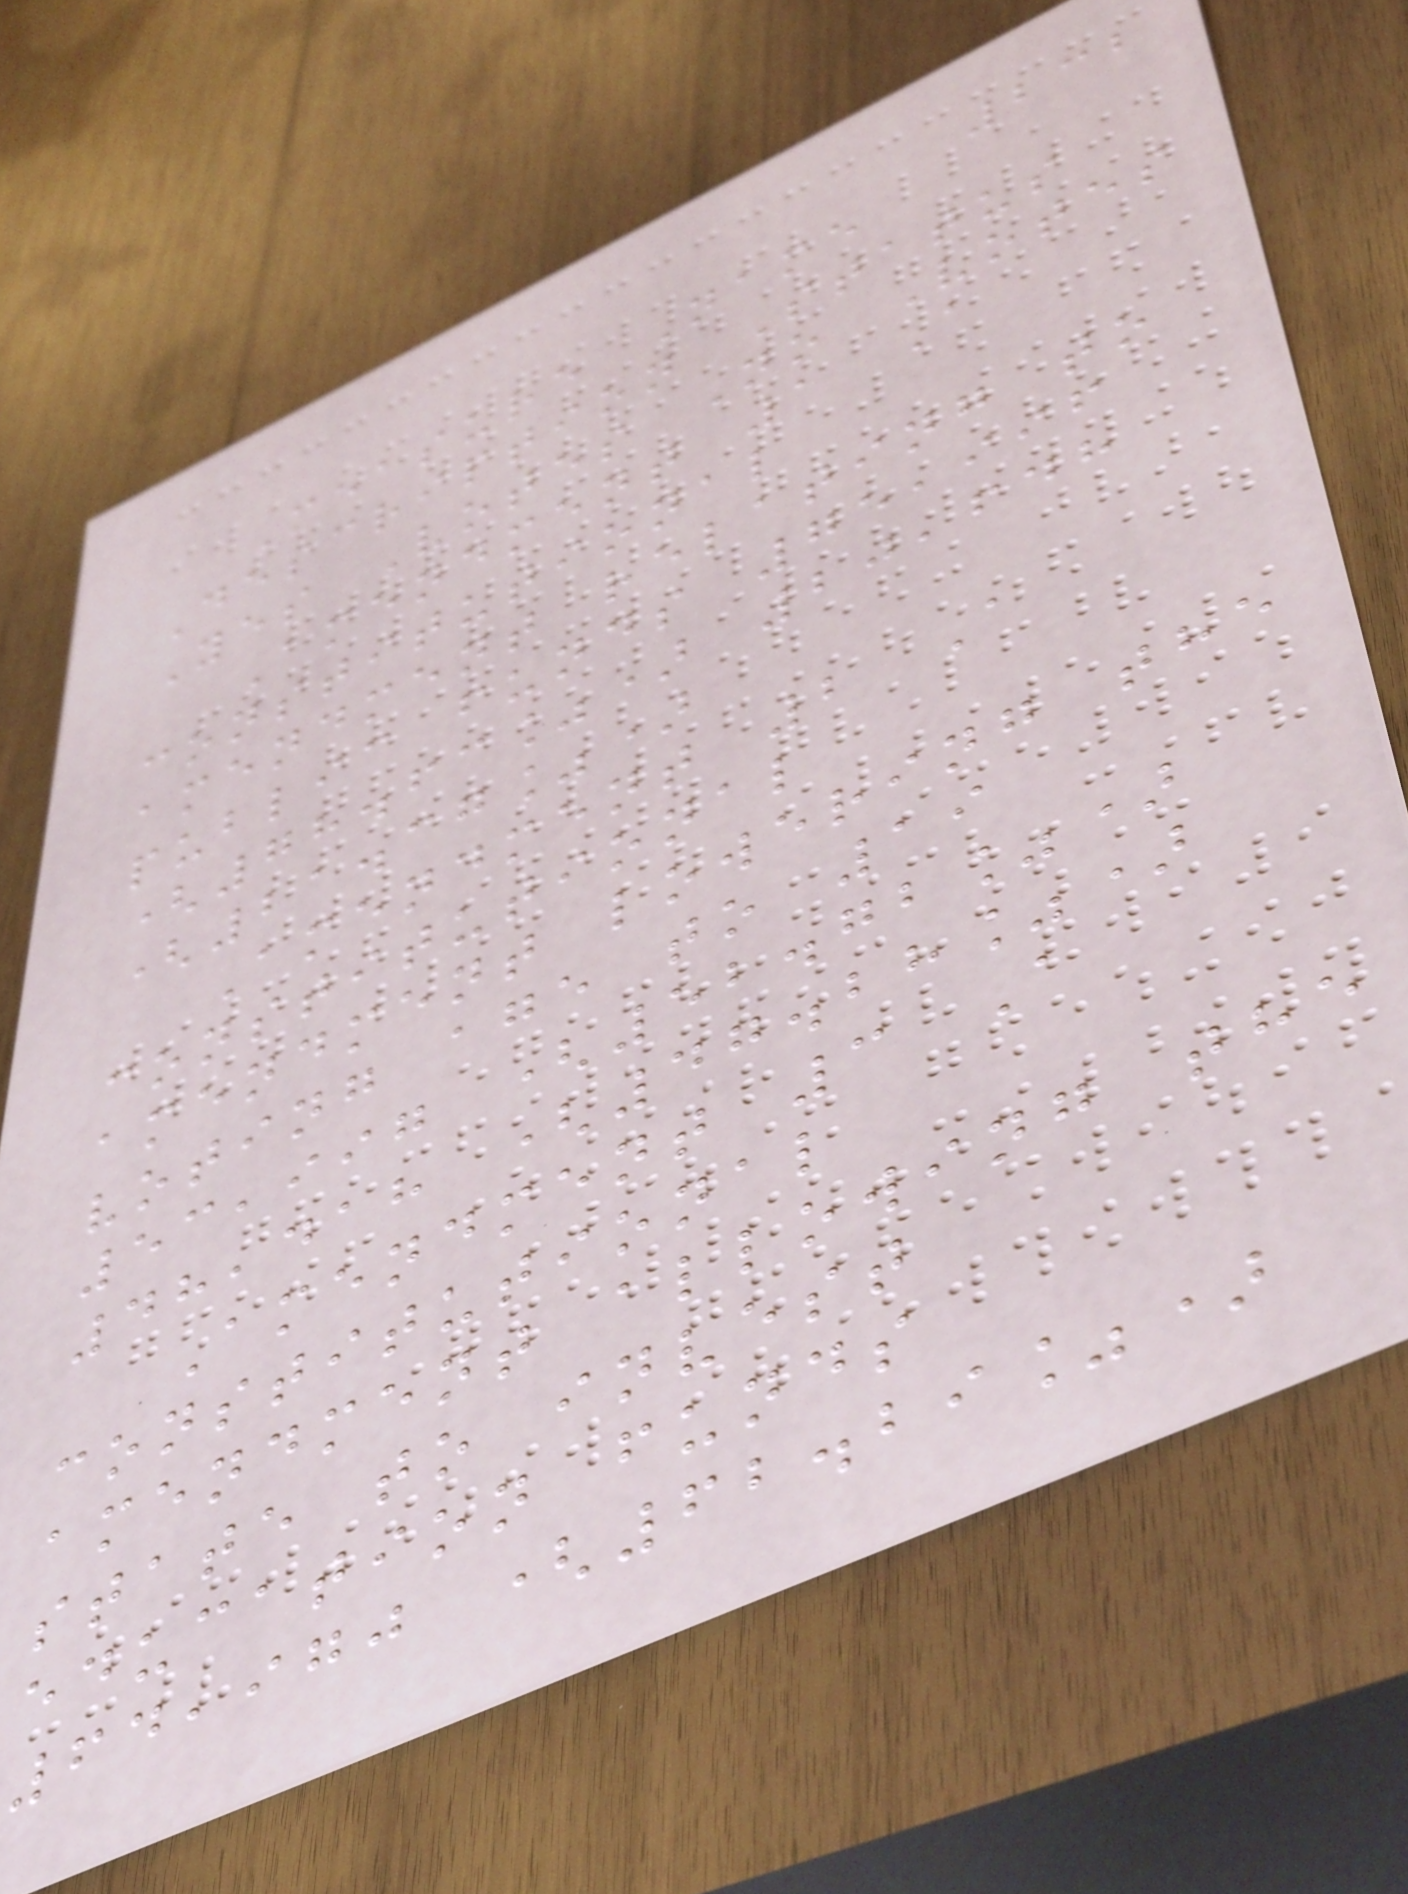232
Measure Name
Description Status
Yes Votes No Votes
Amendment 1 A
constitutional
amendment relating to
public funds 75,996
(78.63%) 20,648
(21.37%)
Amendment 2 A
constitutional
amendment lowering the
voting age to 19
53,997 (52.72%)
48,418 (47.28%)
Amendment 3 A
constitutional
amendment allowing the
state to invest
education funds
64,970 (62.29%)
